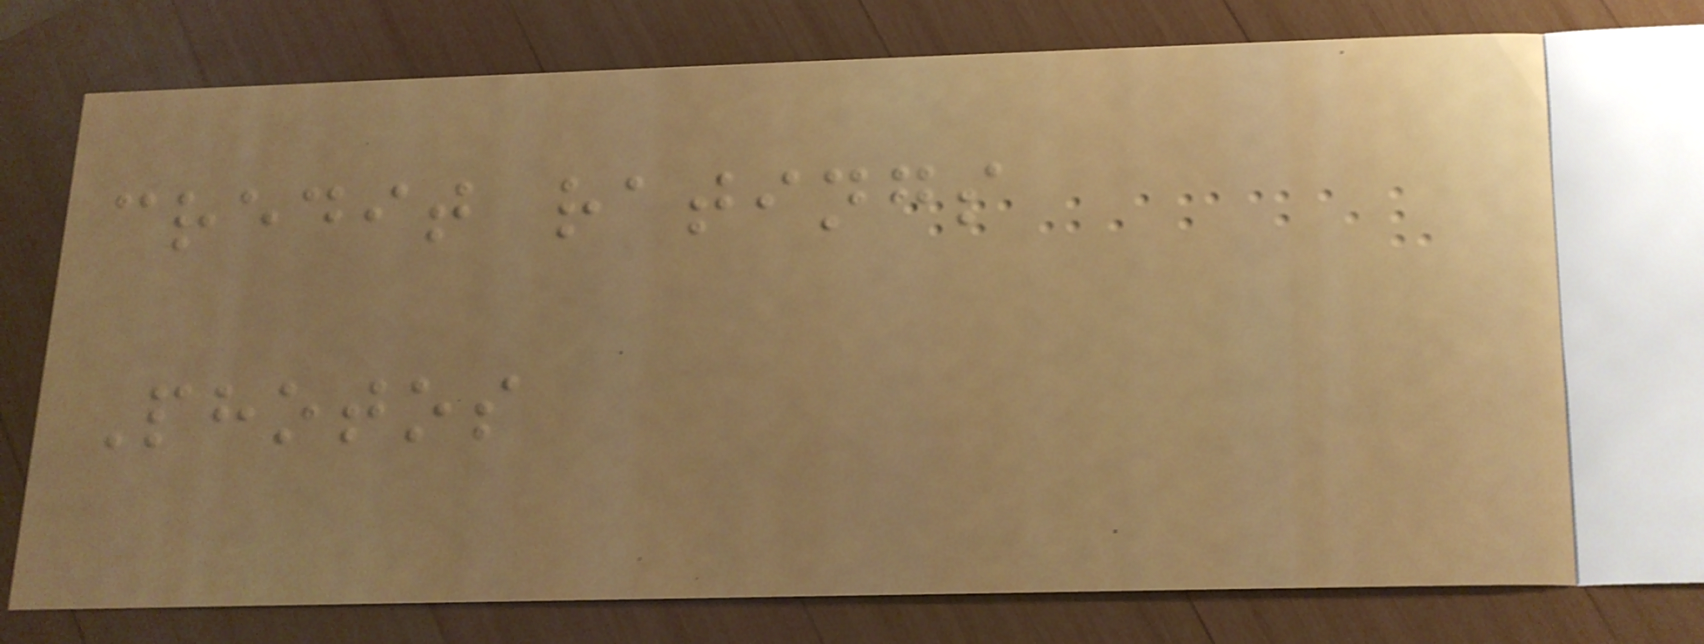credit ratings
Photos
